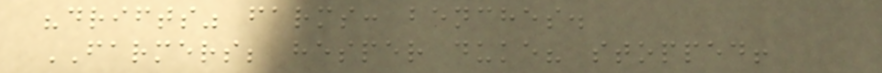"drifts" farms: benches.
FARMERS; hesper duke? stopped!
